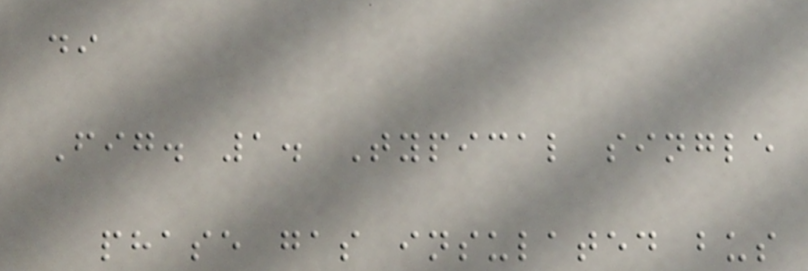di
Fig. 1. Typical single
phase gas insulated bus
